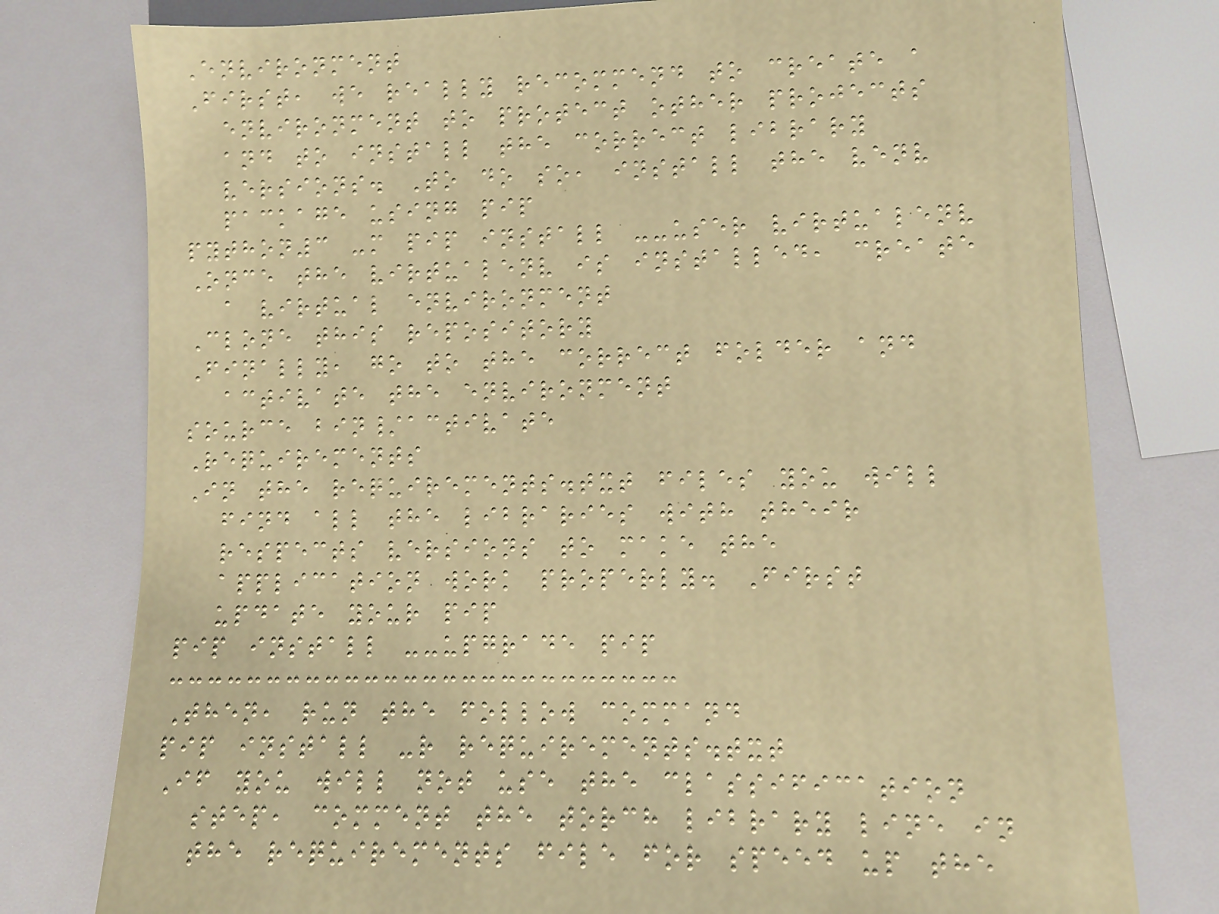Environment
First, we really recommend to create a
environment to protect other projects
and to install the correct library
versions. To do so, install the venv
package using pip
python3 -m pip install --user virtualenv
Once the virtualenv is installed, create
a virtual environment
Clone this repository
Finally, go to the correct folder and
activate the environment
source bin/activate
Requirements
In the requirements.txt files you will
find all the libraries with their
respects versions to make the
application work properly. First
update your pip
pip install --upgrade pip
Then, run the follow command
pip install -r requirements.txt
If you will not use the classification
step, comment the torch library line in
the requirements file for speed up the
